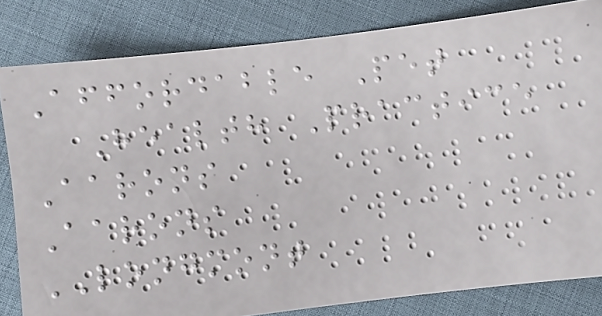Affordable Pet
Health Practice
Aarons
Aarons
LONGMONT
